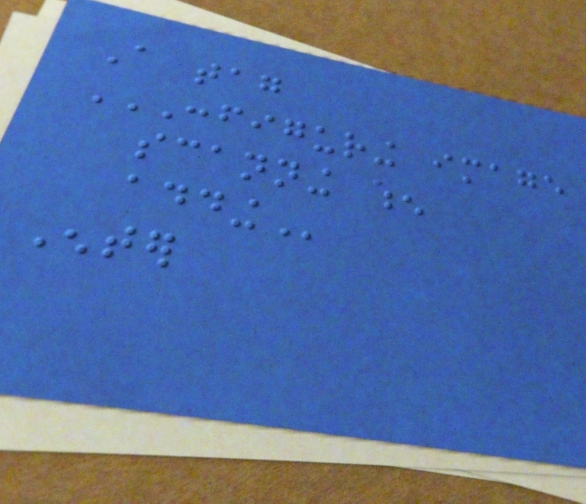A tag
CONFIGURING IMAGE
SCANNING WHEN
ADDING
Enter
